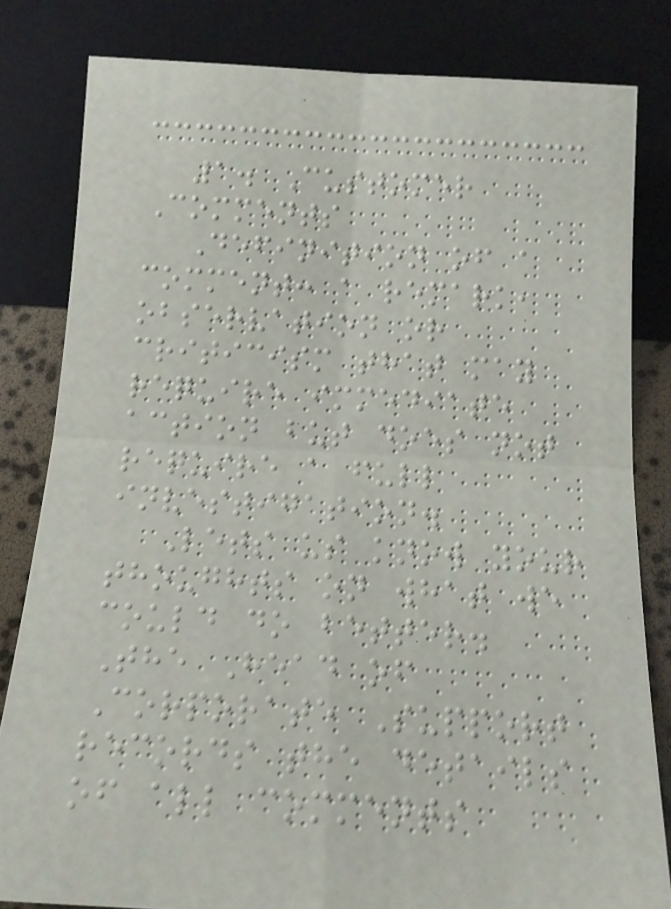1. Customer
Comments
Definition of a
comment: a remark,
observation or
criticism that may
require immediate
action but does not
require a full
investigation.
Lets us know your
thoughts on what we
could do better.
The Head of
Corporate Support
records the details
of all comments
